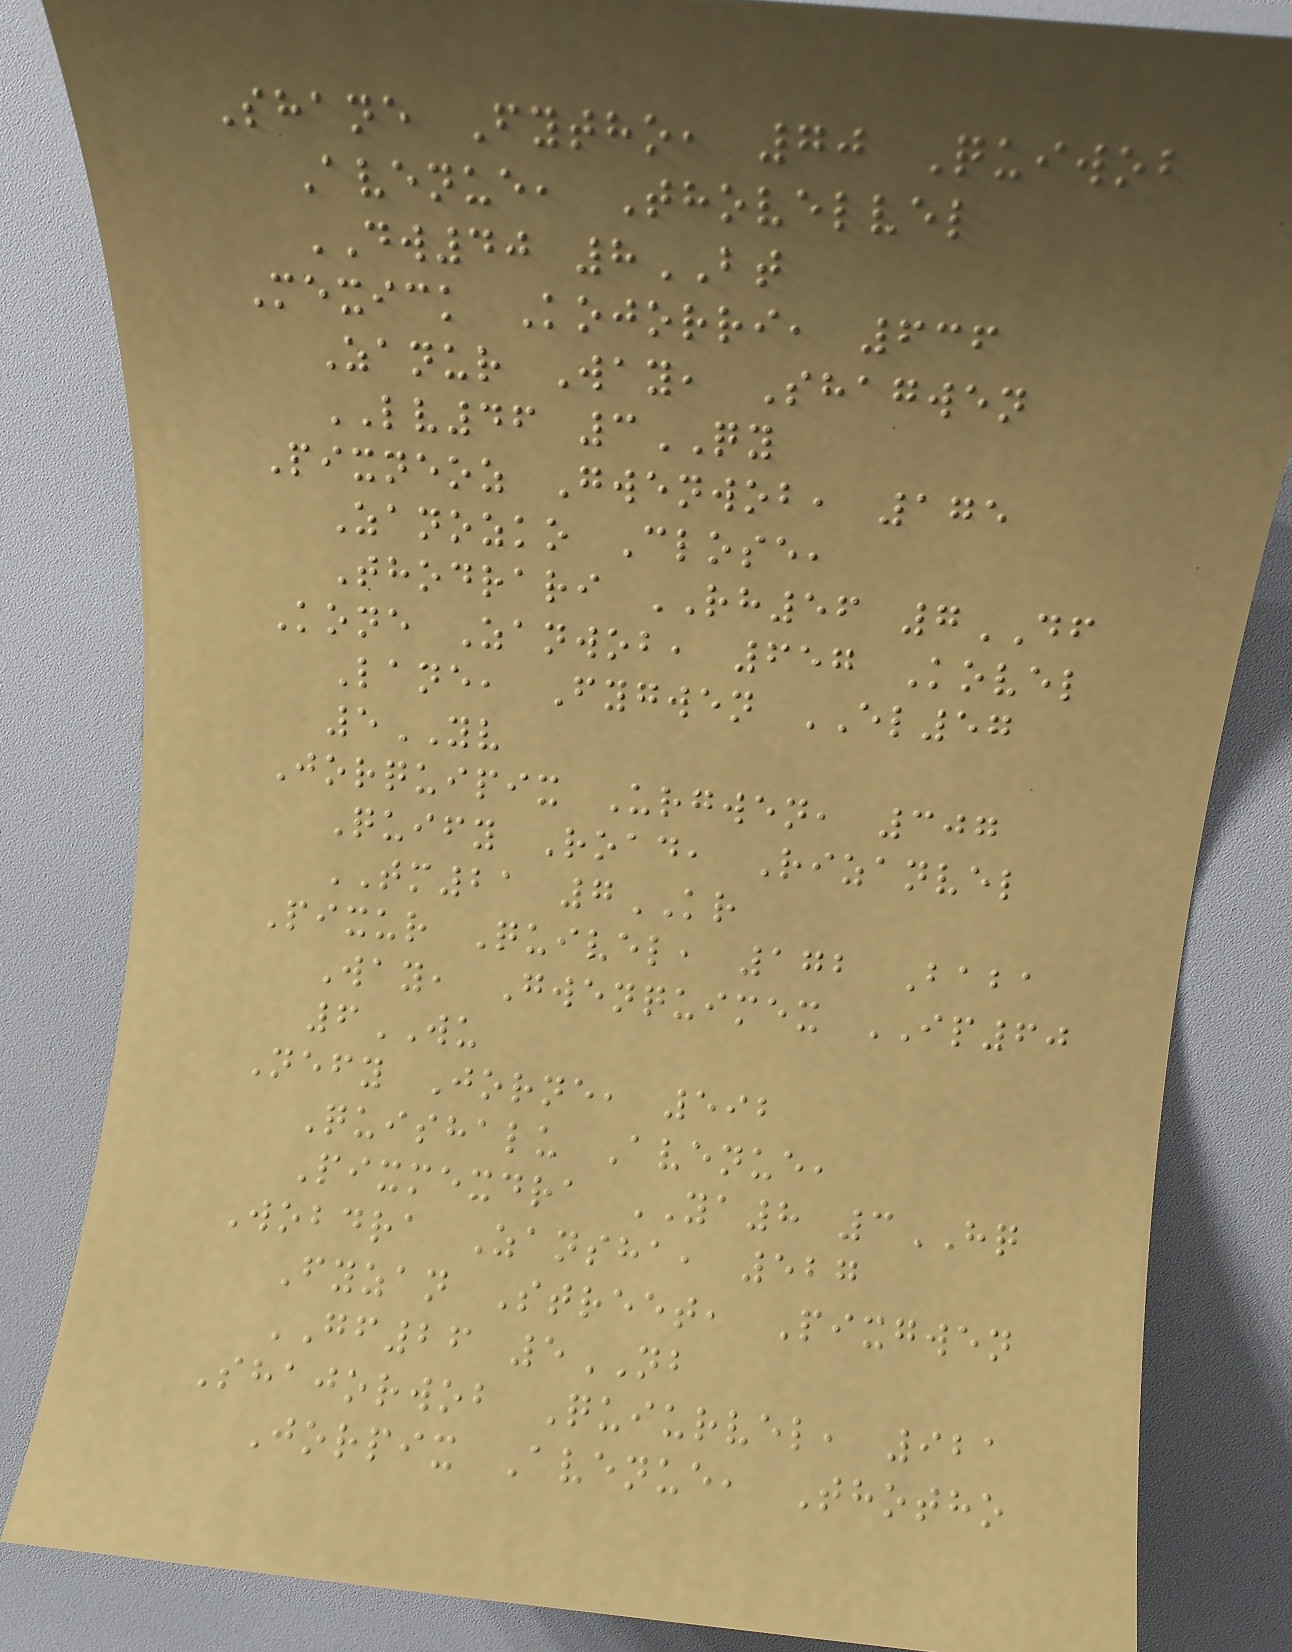Shane Fytho, 70 Quiwob
Avenue, Thovelvel
DW40 8BT
Mexick Kojorri, 636
Zanur Way, Shagwen
LV46 3QY
Pixneoz Gwenwob, 175
Zanozko Close,
Thodrari RH56 7DF
Kone Zanwob, 657 Kovel
Lane, Fygwen EL57
5YV
Jorquipix Urgwen, 307
Quify Road, Rizanvel
TM21 7KR
Pixur Quivel, 172 Baba
Way, Gwenquimex IP60
6WU
Nefy Jorne, 592
Quishalu Avenue,
Pixmexdra YA8 3HQ
Wobdra Zansha, 527
Fyzan Street, Pixgwen
GF26 5NB
Shajorwob Quiurvel, 921
Jorpix Avenue, Thotho
